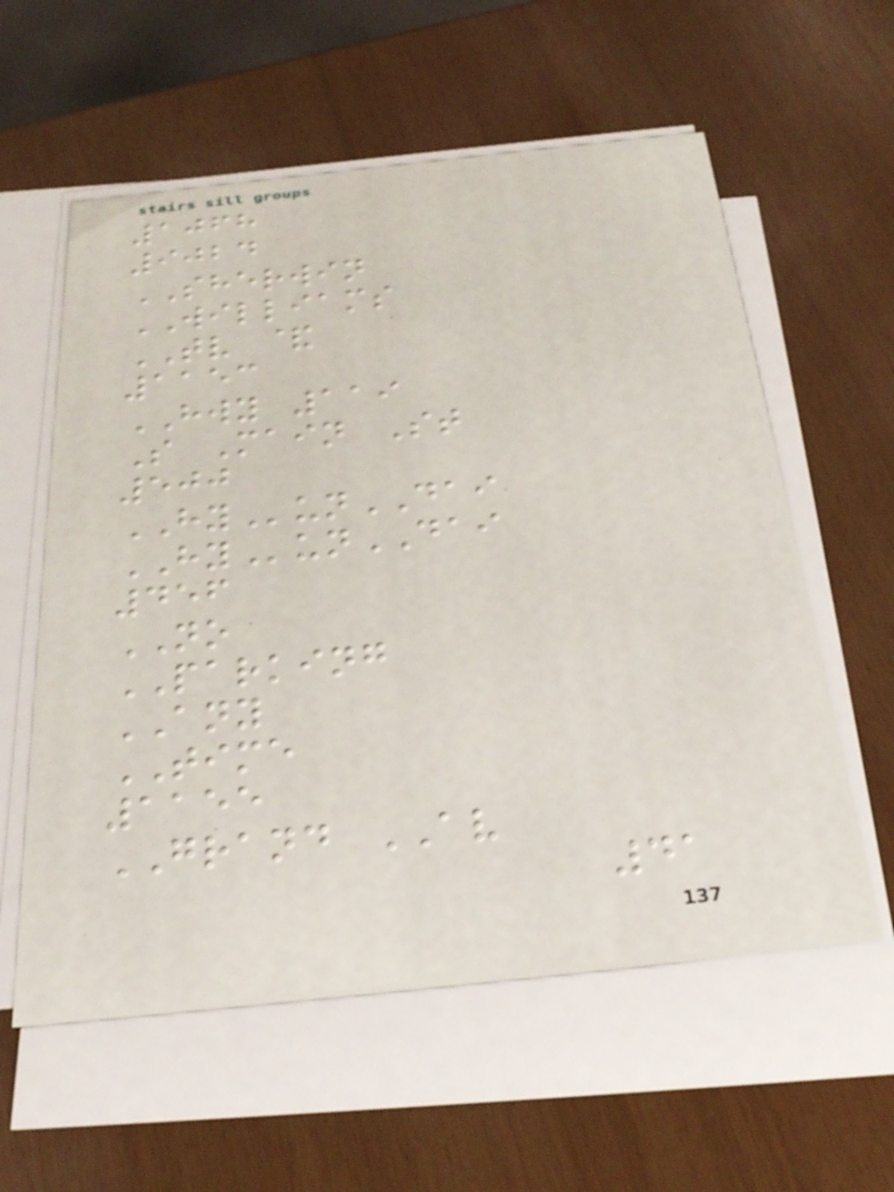1068
9024
SHERWIN
WILLIAMS
TV &
1153
HWY 119
S Main St
500
HYunDAI
HYunDAI
456
NO
PARKING
ANY
TIME
1155
GRAND AV
41
